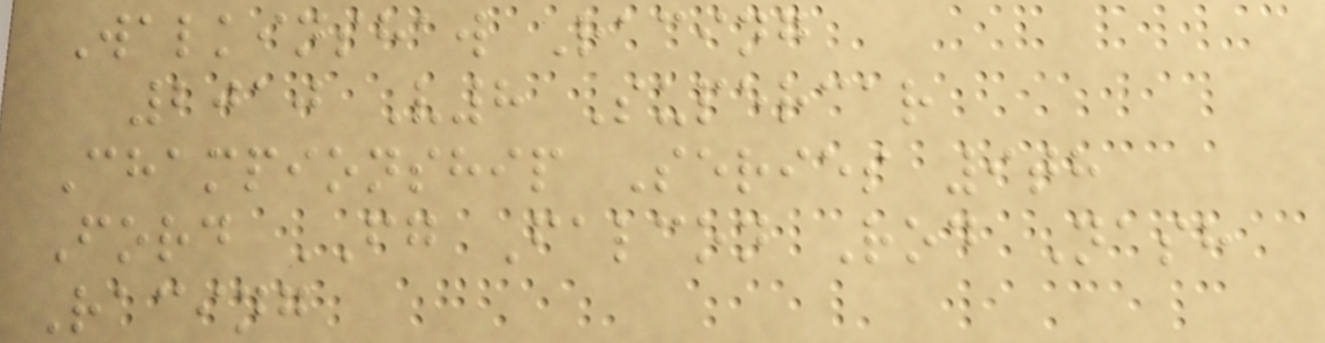Walkinshaw Racing
2010 V8 Supercar
Championship Series 9th
Ford FG Falcon Rod Nash
Racing
